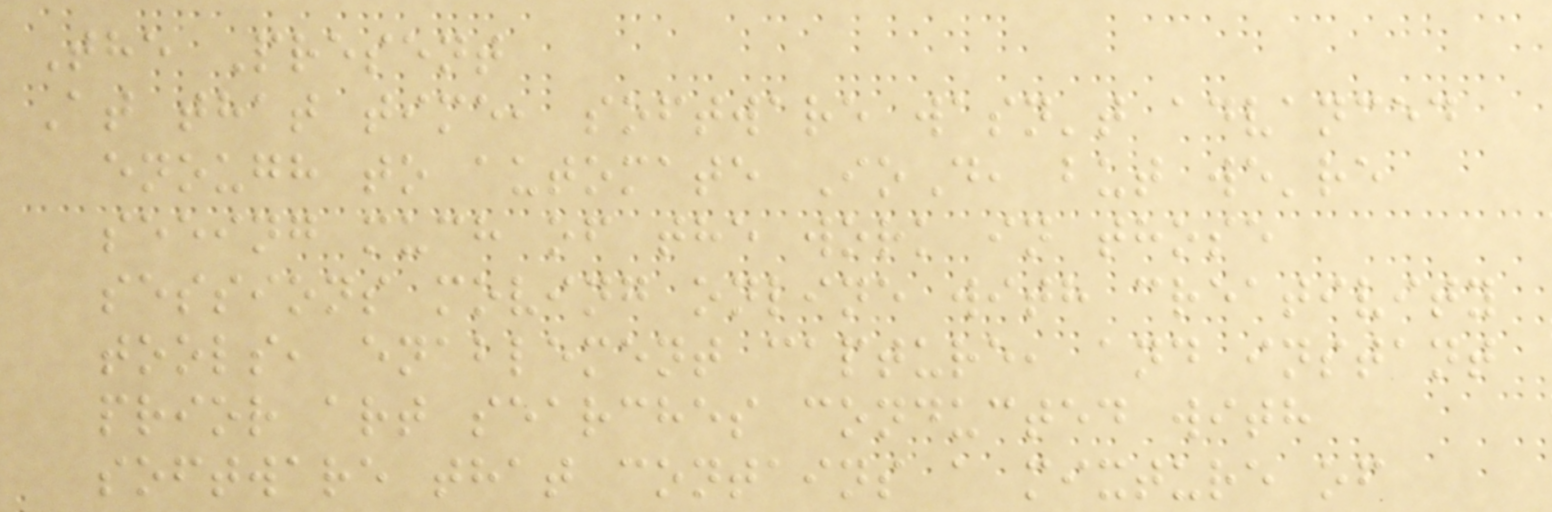The Present
At that time, software wasn't advanced
enough to automate IoD, but we're
seeing much of the work in those
sessions moving online with creativity
tools, enablement capture, and instant
prior art searches conducted with
software that contains a mixture of
